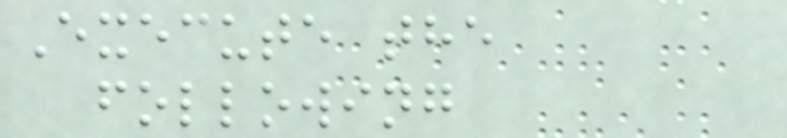Execute the
following
